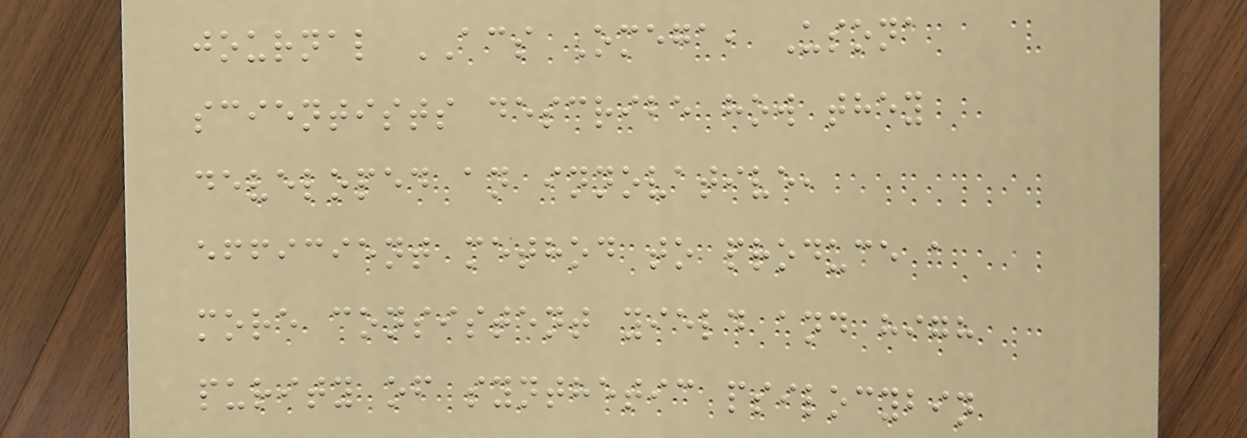journal ACS Omega, Usona
scientists describe how they
developed an innovative,
efficient method to produce a
more consistent yield and high
purity of synthetic psilocybin
